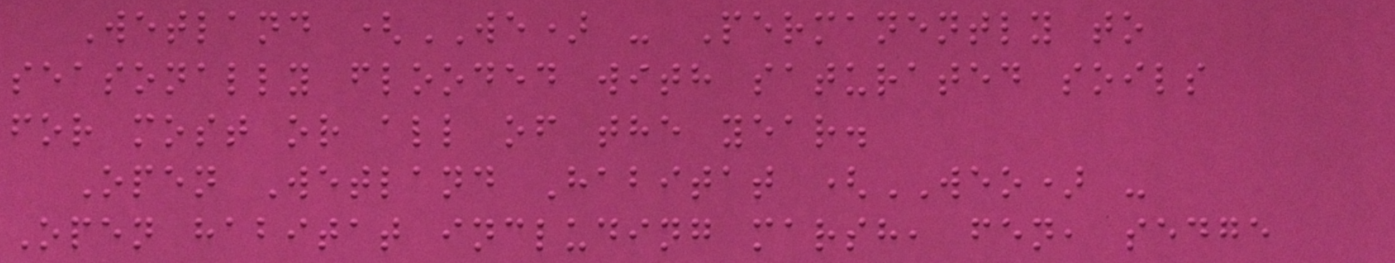Wetland (WE) - Permanently to
seasonally flooded with saturated soils
for most or all of the year.
Open Wetland Habitat (WEO) -
Open habitat including marsh, fen, sedge
